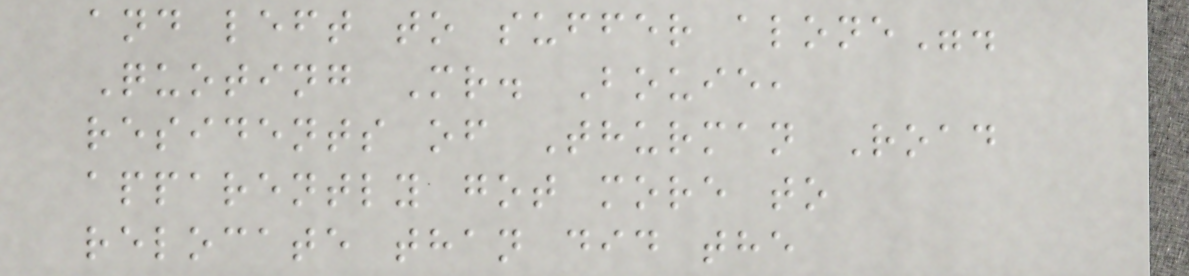and left to suffer alone".
Quoting Mr. Bouie,
residents of Thurman Road
apparently got more to
relocate than did the
